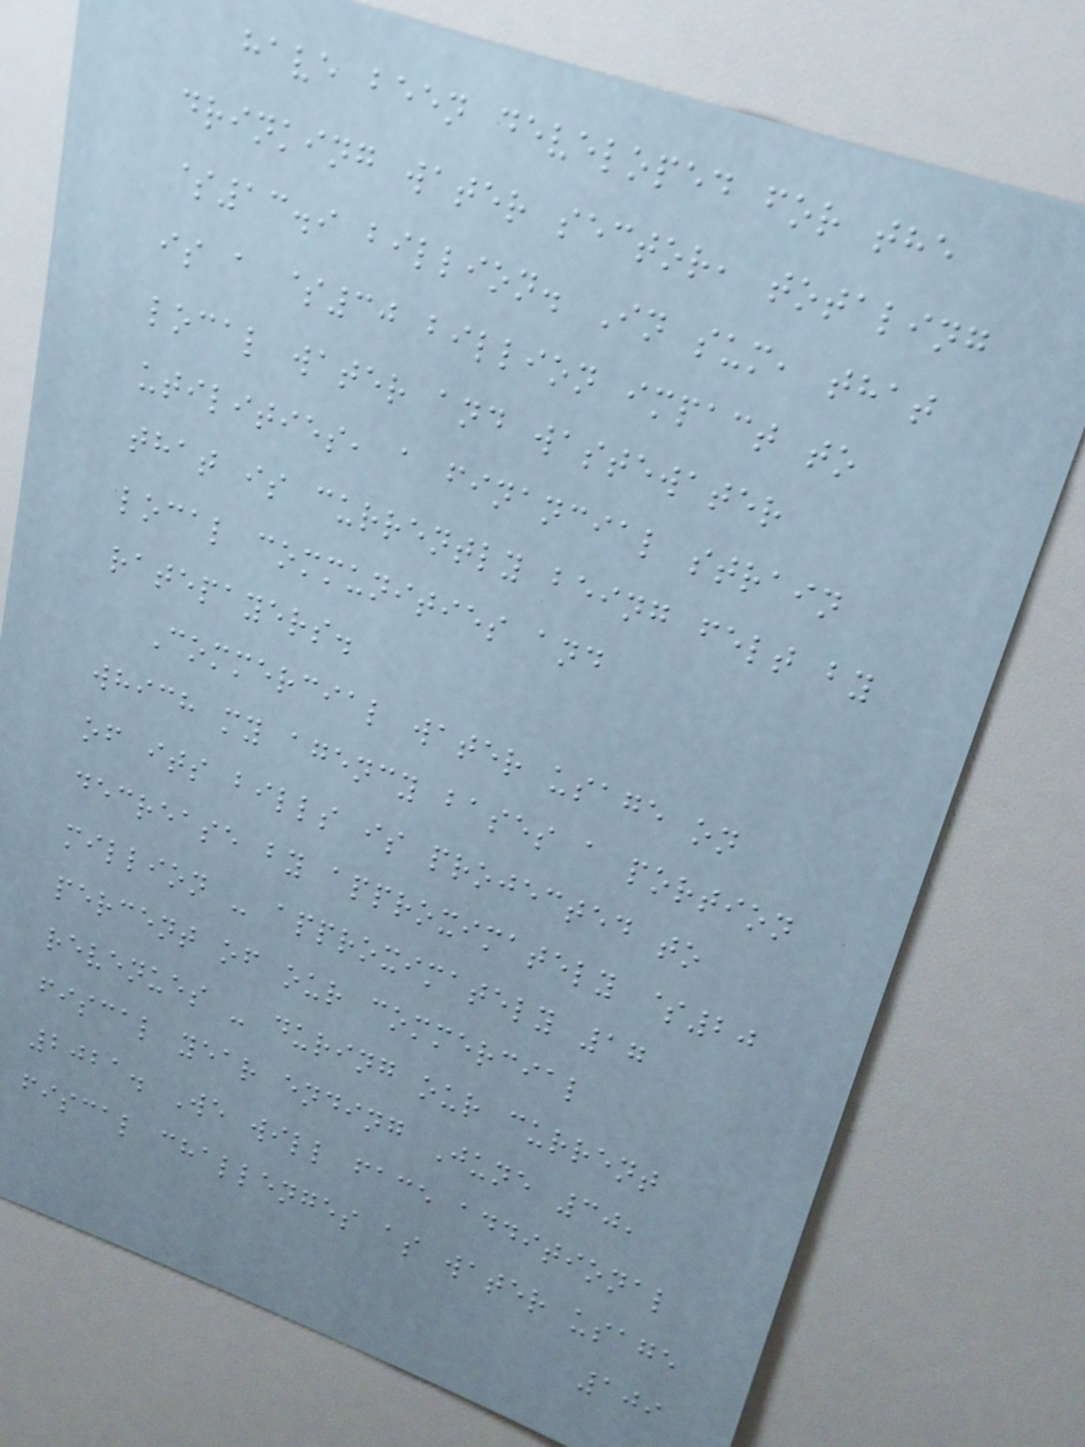have been developed for the
drinking water sector, totaling
$13.9 billion. In sum, that
is a $30 billion impact to
local water and wastewater
utilities, a financial strain
that is currently being felt by
local communities and
ratepayers.
Commercial water usage on
which my agency bases a portion
of its bills is projected to
decrease by approximately $20
million - approximately 17
percent of our commercial
revenues - during our current
fiscal year ending June 30,
2021. We will face additional
fiscal challenges as water usage
109
